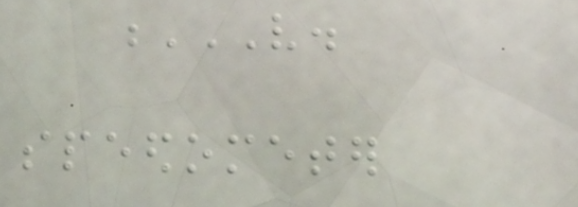V.
SPEEDOMETER
